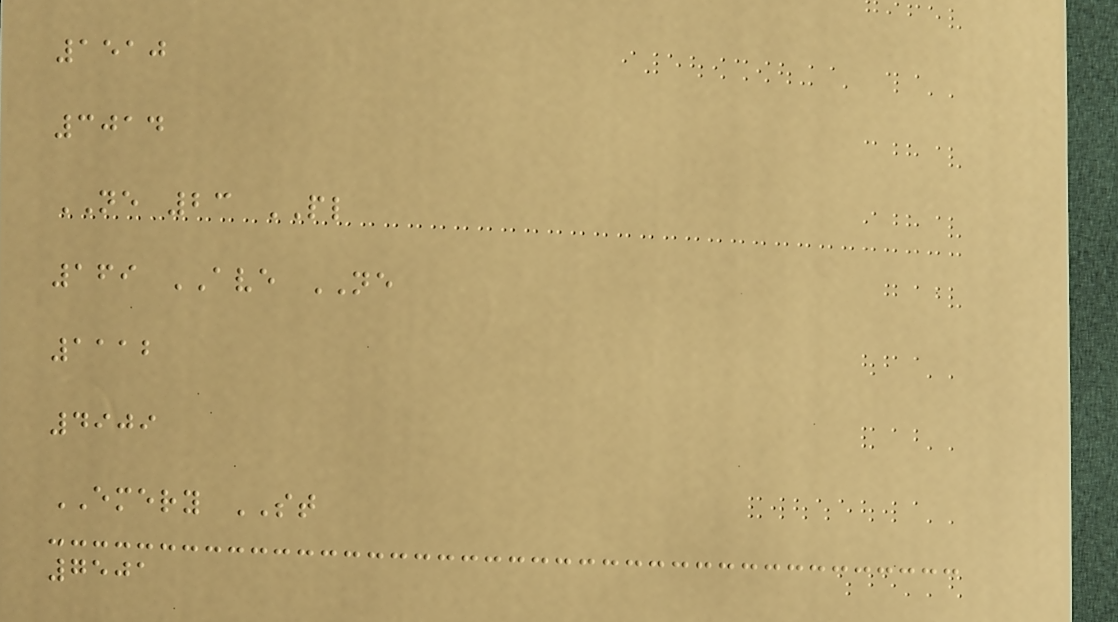1510
3014
NE 23 PL
169 AVE NE
1112
4909
EMERY ST
7501
